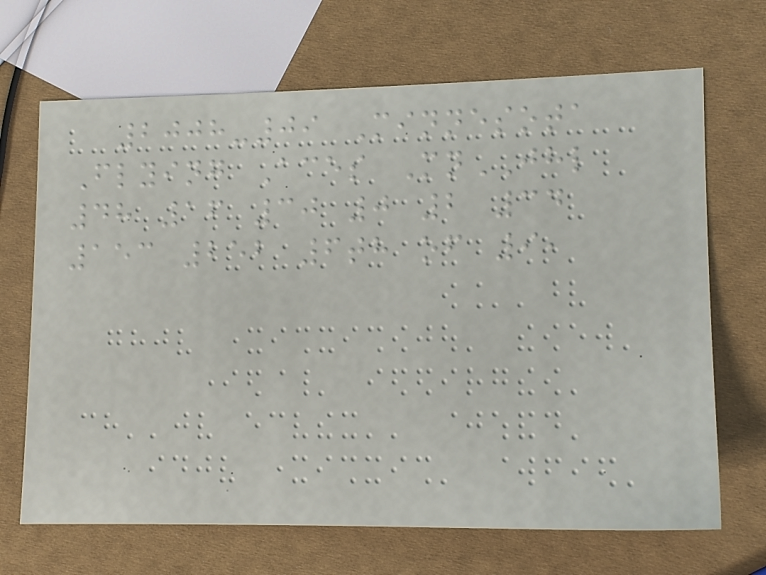2008-09 Minnesota
Flying Aces MnJHL
48 16 30 0 2 34
153 252 6th of 9,
